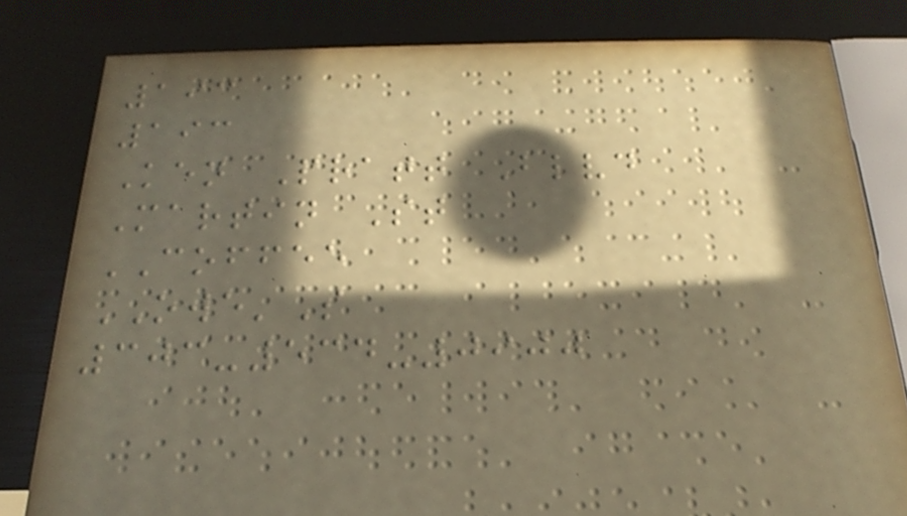193
193
Ken Pratt Blvd
Martin St
COFFEE
OWE'S
303-534-0900
